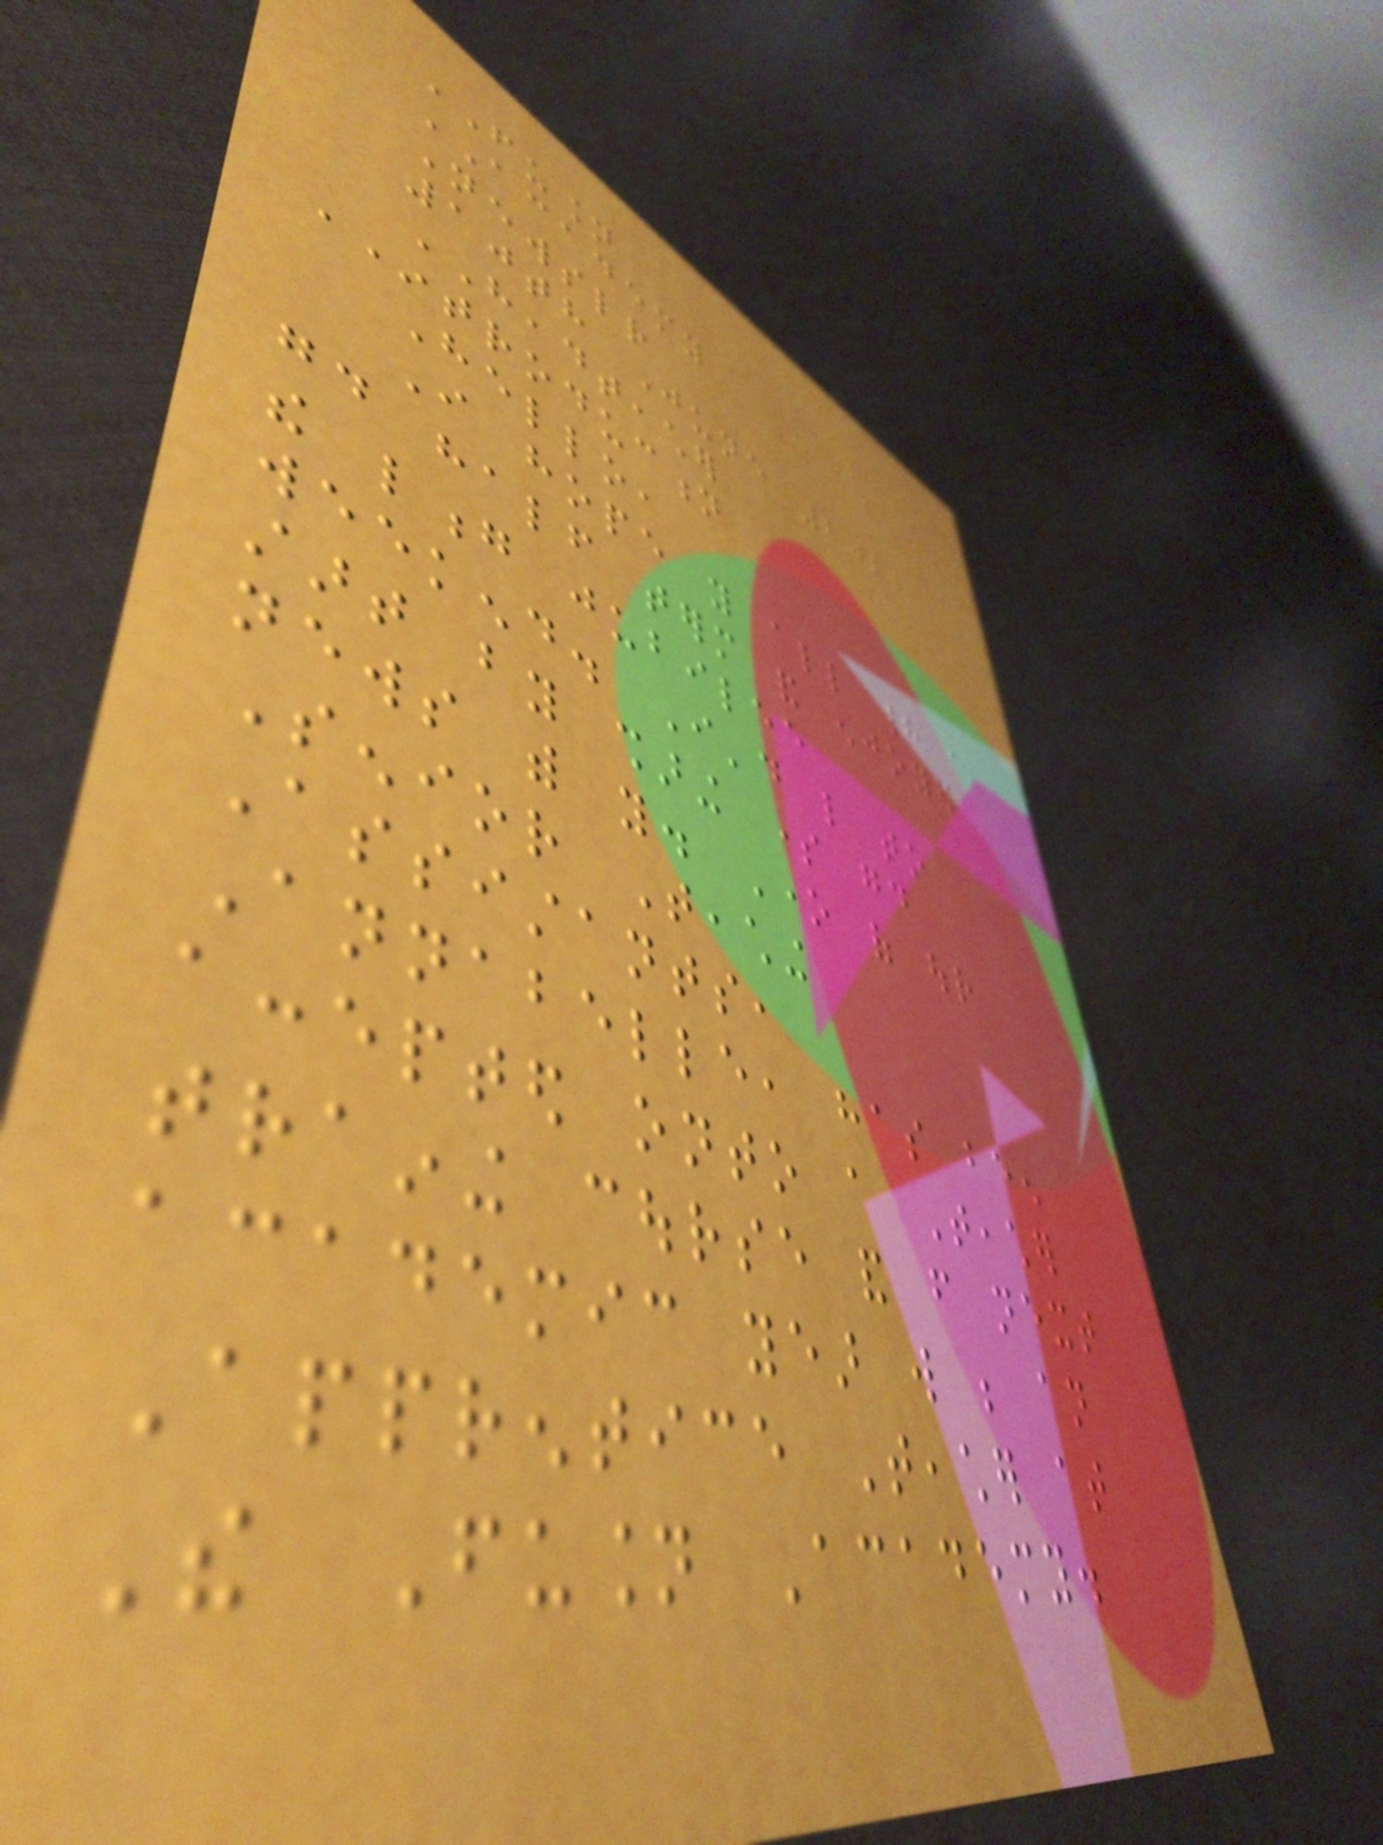FUSION
ACADEMY
Newsletter
10th June 2022
HEADTEACHER
INTRODUCTION
Hello,
I hope you all had a
good half term and enjoyed
the long jubilee
weekend. I'd like to
start by sharing some good
news with you. One of our
Senior Teaching
Assistants,
Annabelle, has been
accepted onto a Teacher
training course and from next
academic year will be an
Apprentice Teacher at
The Fusion Academy.
